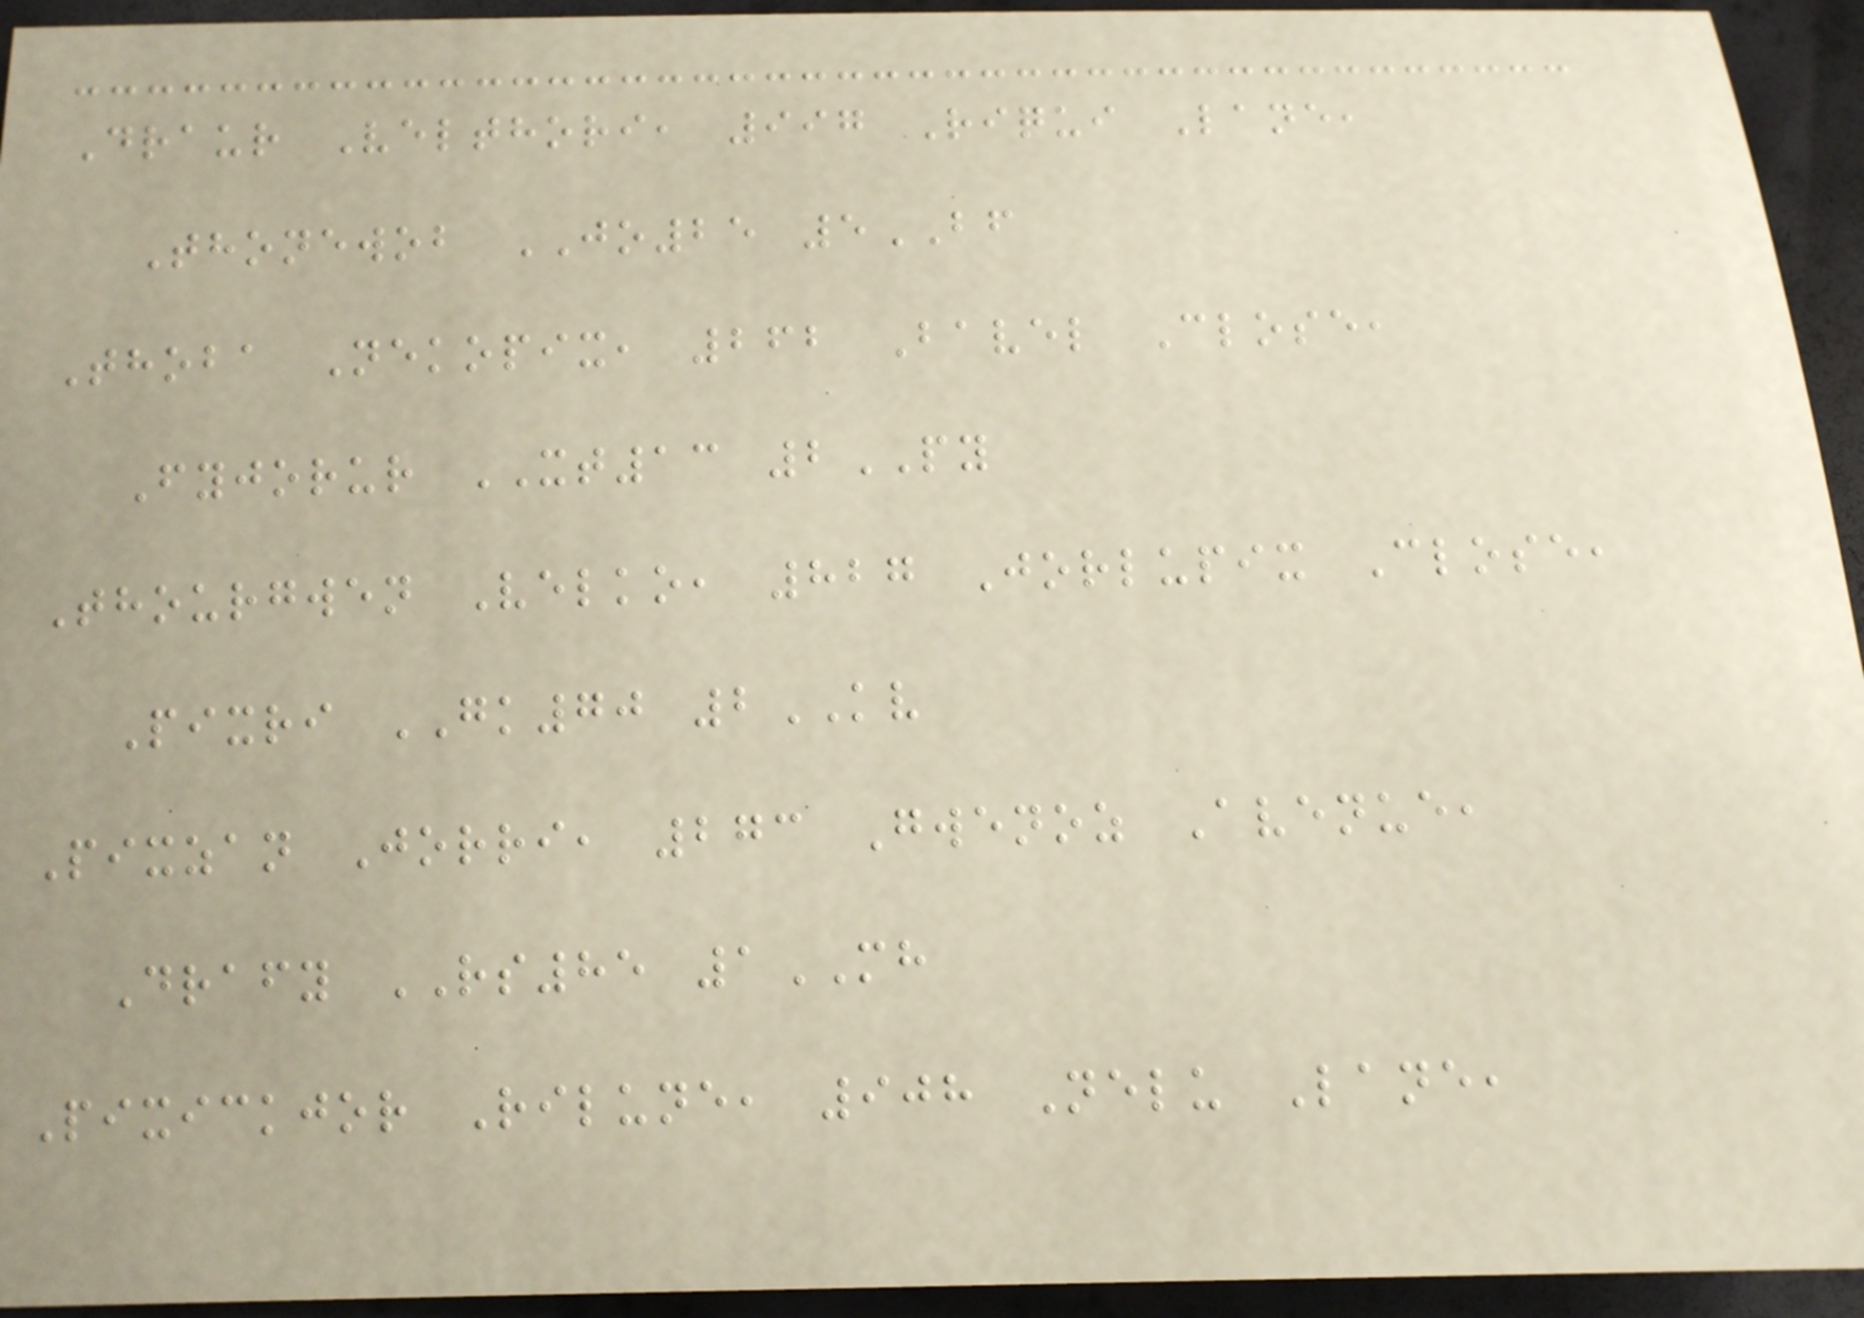Draur Velthori, 997 Riqui Lane,
Thonewob JO25 5BF
Thoba Nekopix, 262 Bavel Close,
Fyjorur XT13 2PY
Thourgwen Velko, 827 Jorlupix Close,
Pixri GK70 2KV
Pixzan Jorri, 273 Gwenoz Avenue,
Drafy RS85 1MH
Pixickjor Rilune, 908 Nelu Lane,
